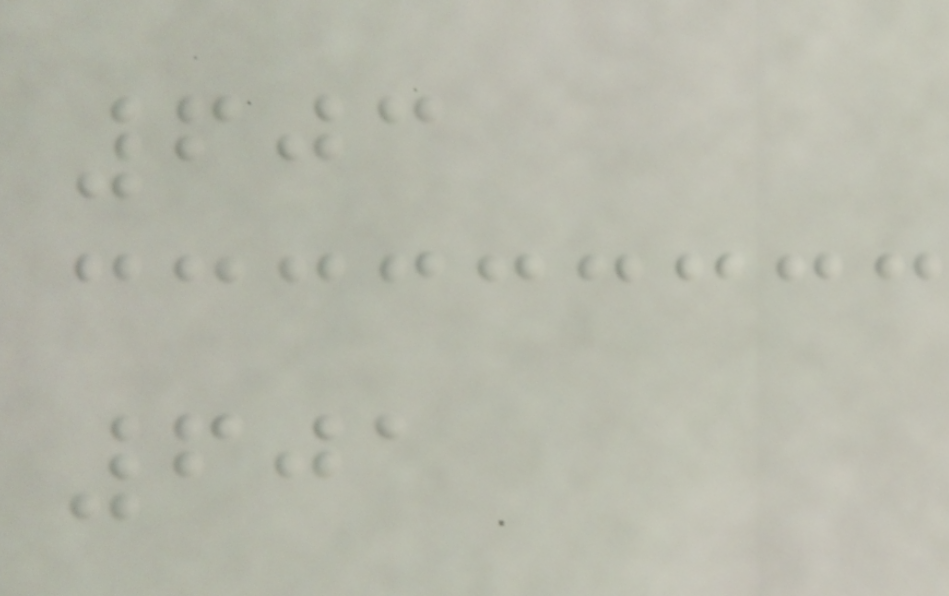603
601
